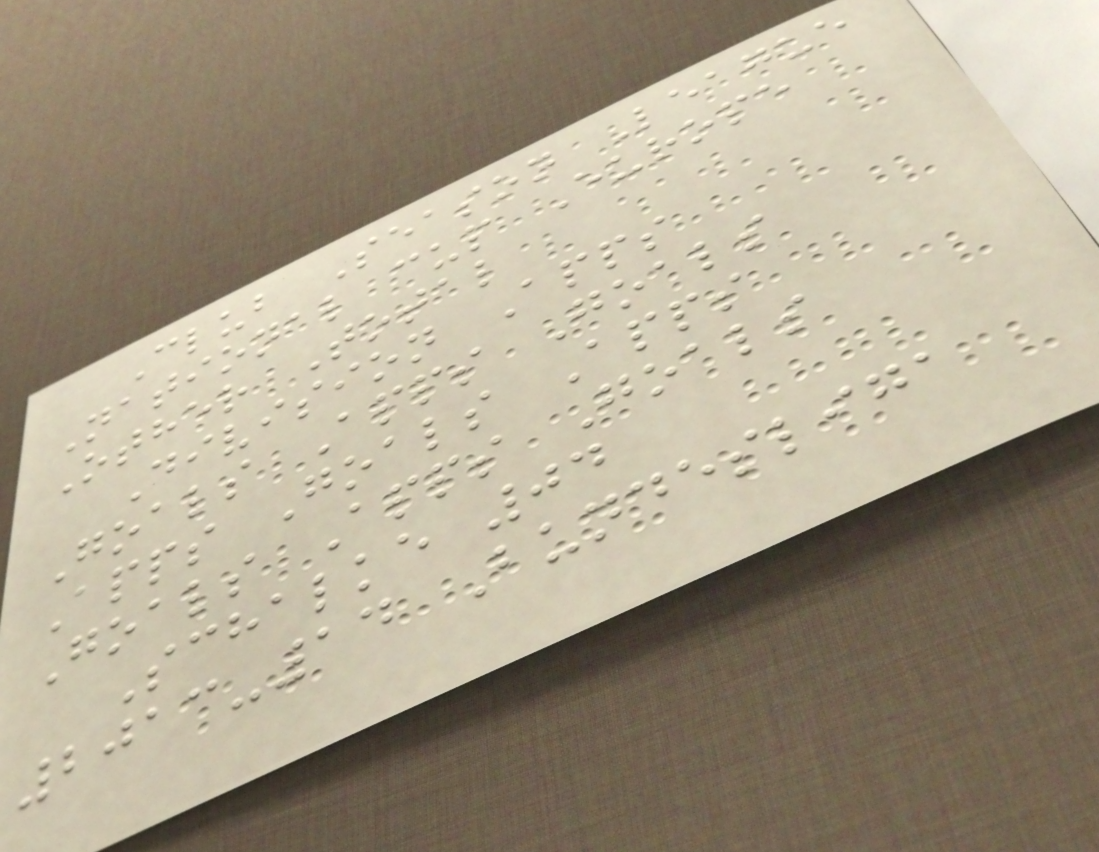Club Season League
National cup Europe
Other Total
Division Apps
Goals Apps Goals
Apps Goals Apps
Goals Apps Goals
Schalke 04
2013-14 Bundesliga
